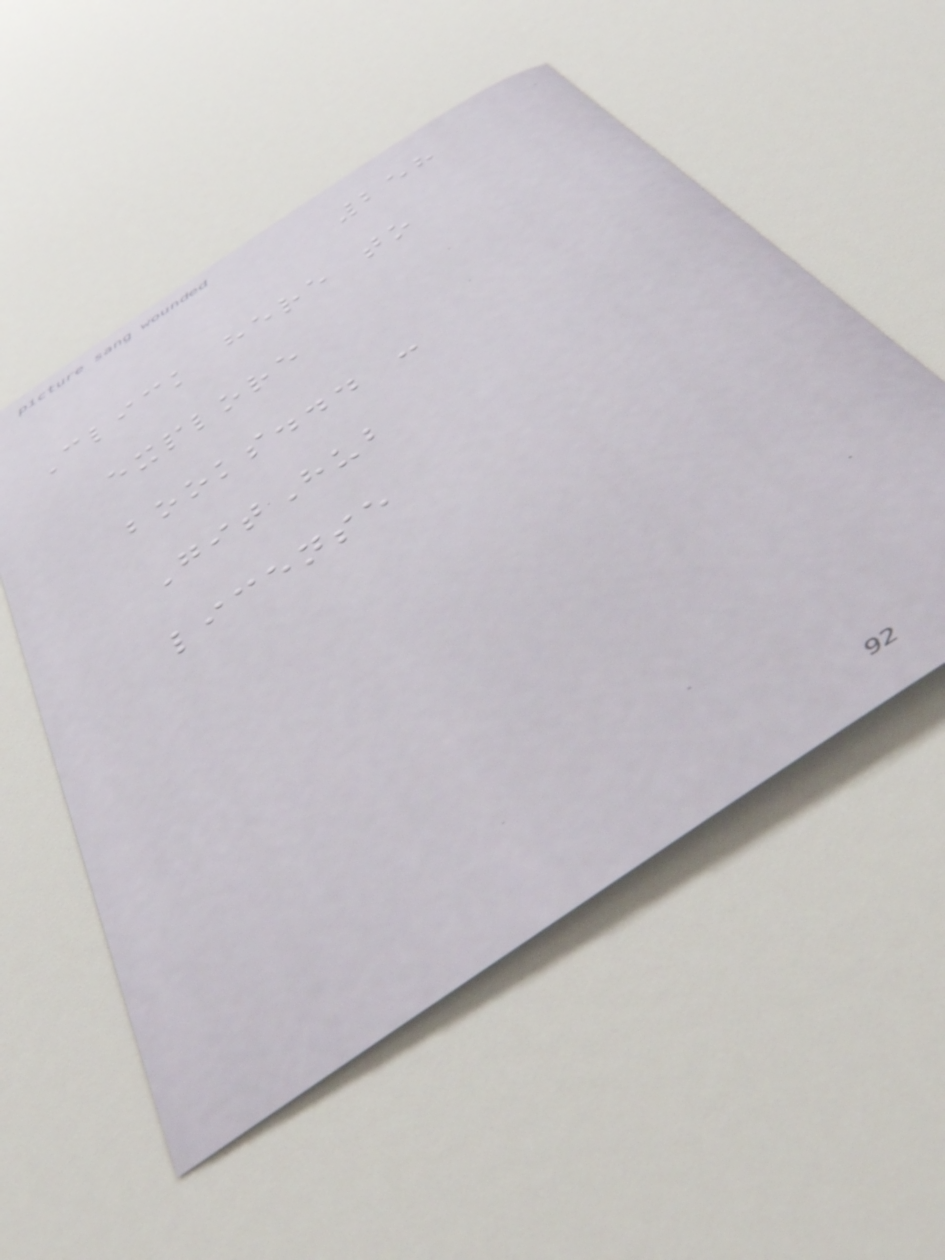258
Click here to
explore
books... -
GitHub
license
